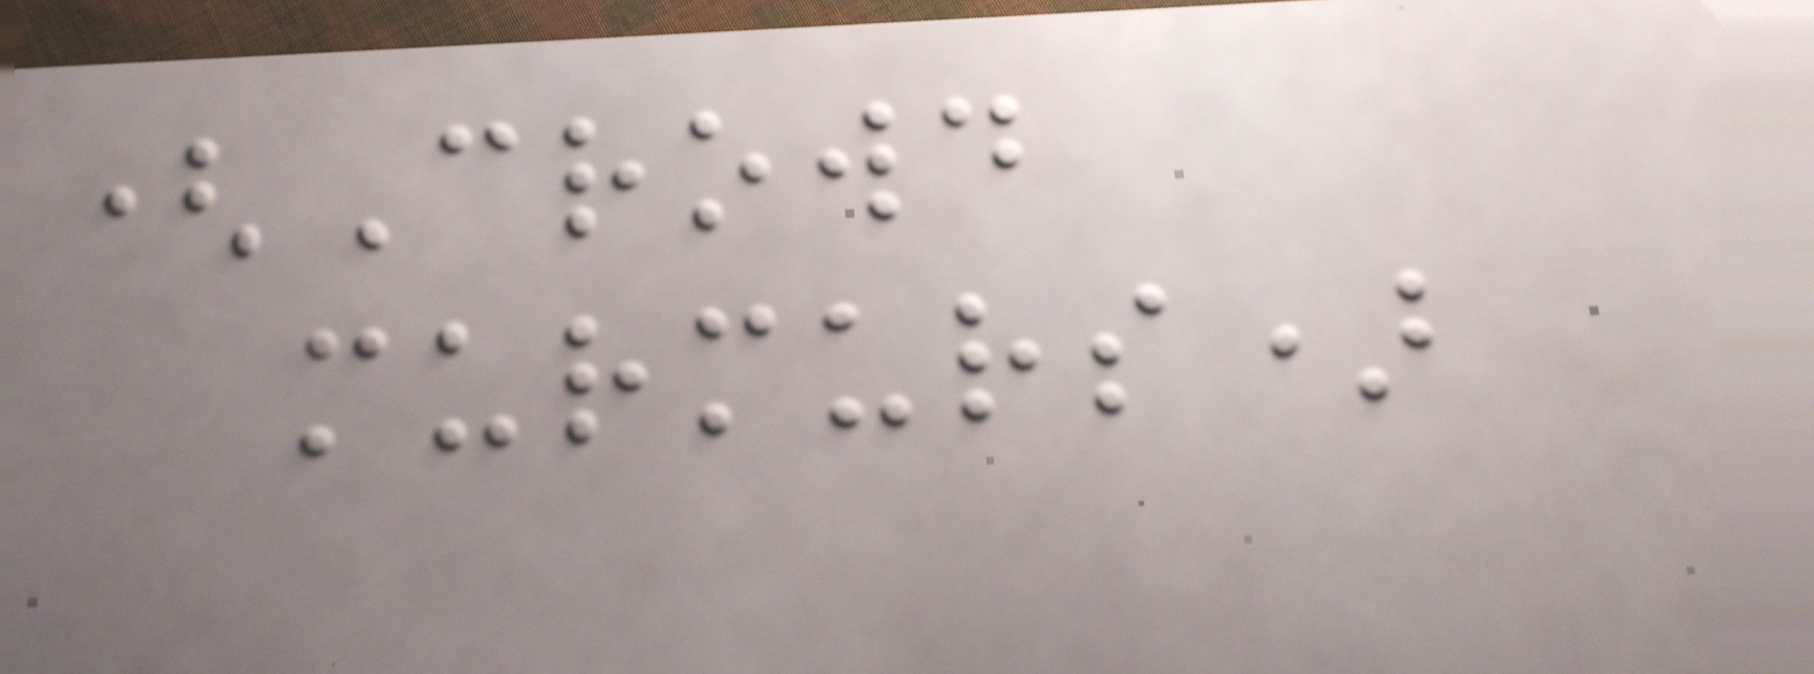(Crowd
murmurs)
